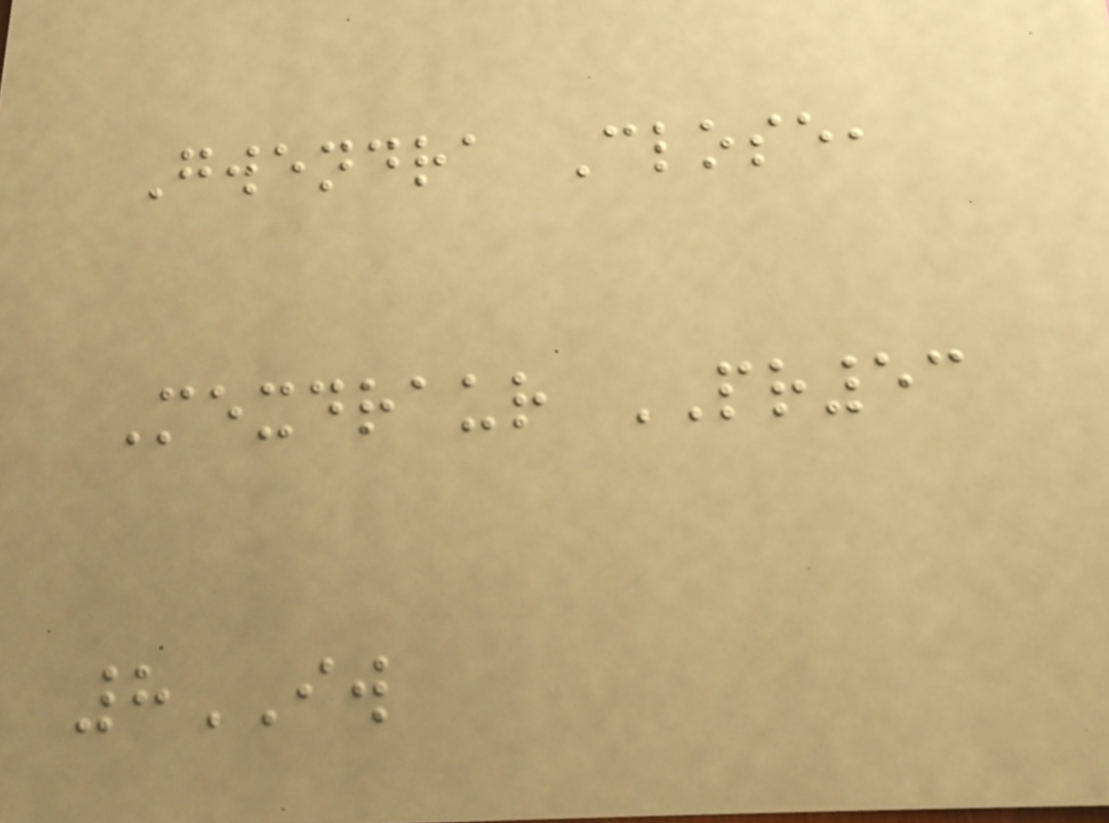Gwendra Close,
Mexdraur PR53
8IW
